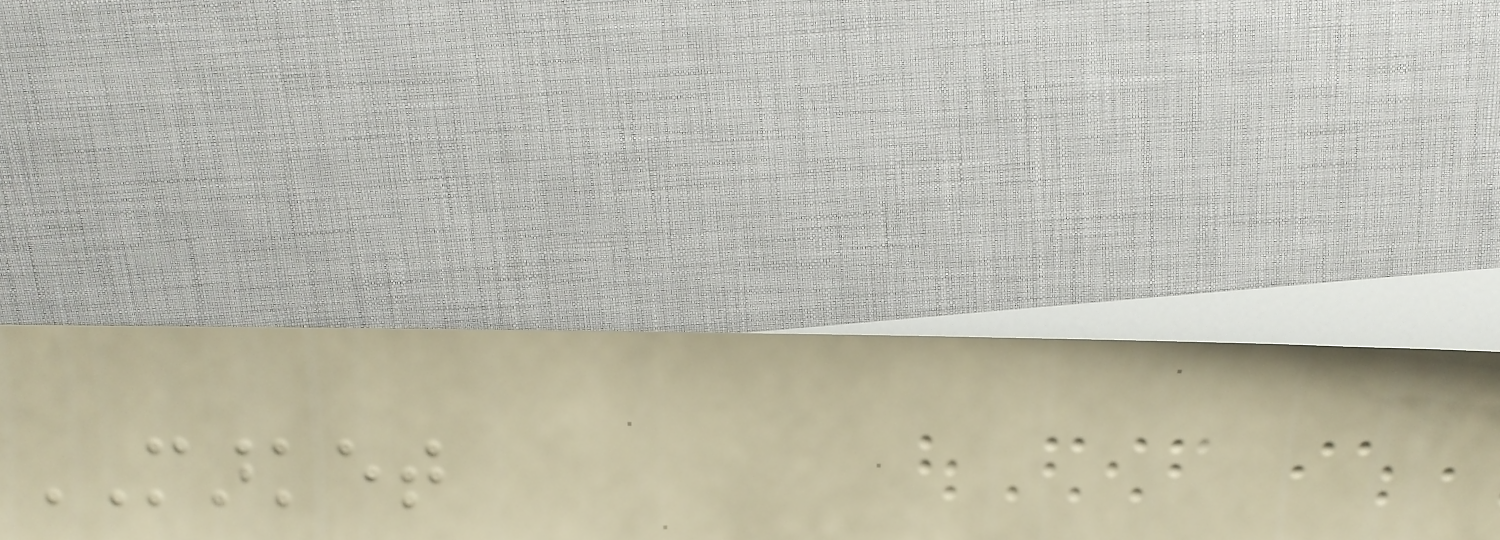MARKET
